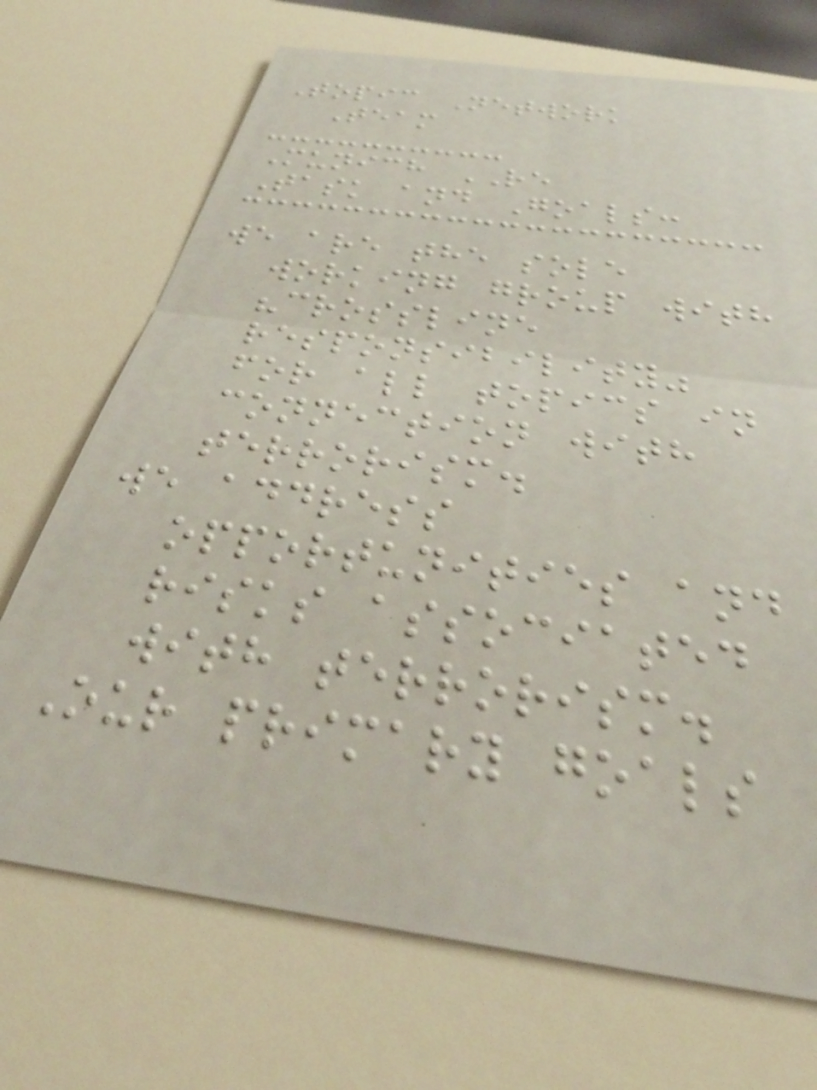Topic Network
Team
Munich RE
Task and Goals:
we are the sole
working group with
"crossline
responsibility"
for all topics in
connection with
terrorism.
we address
opportunities and
risks associated
with terrorism.
Our primary goals
